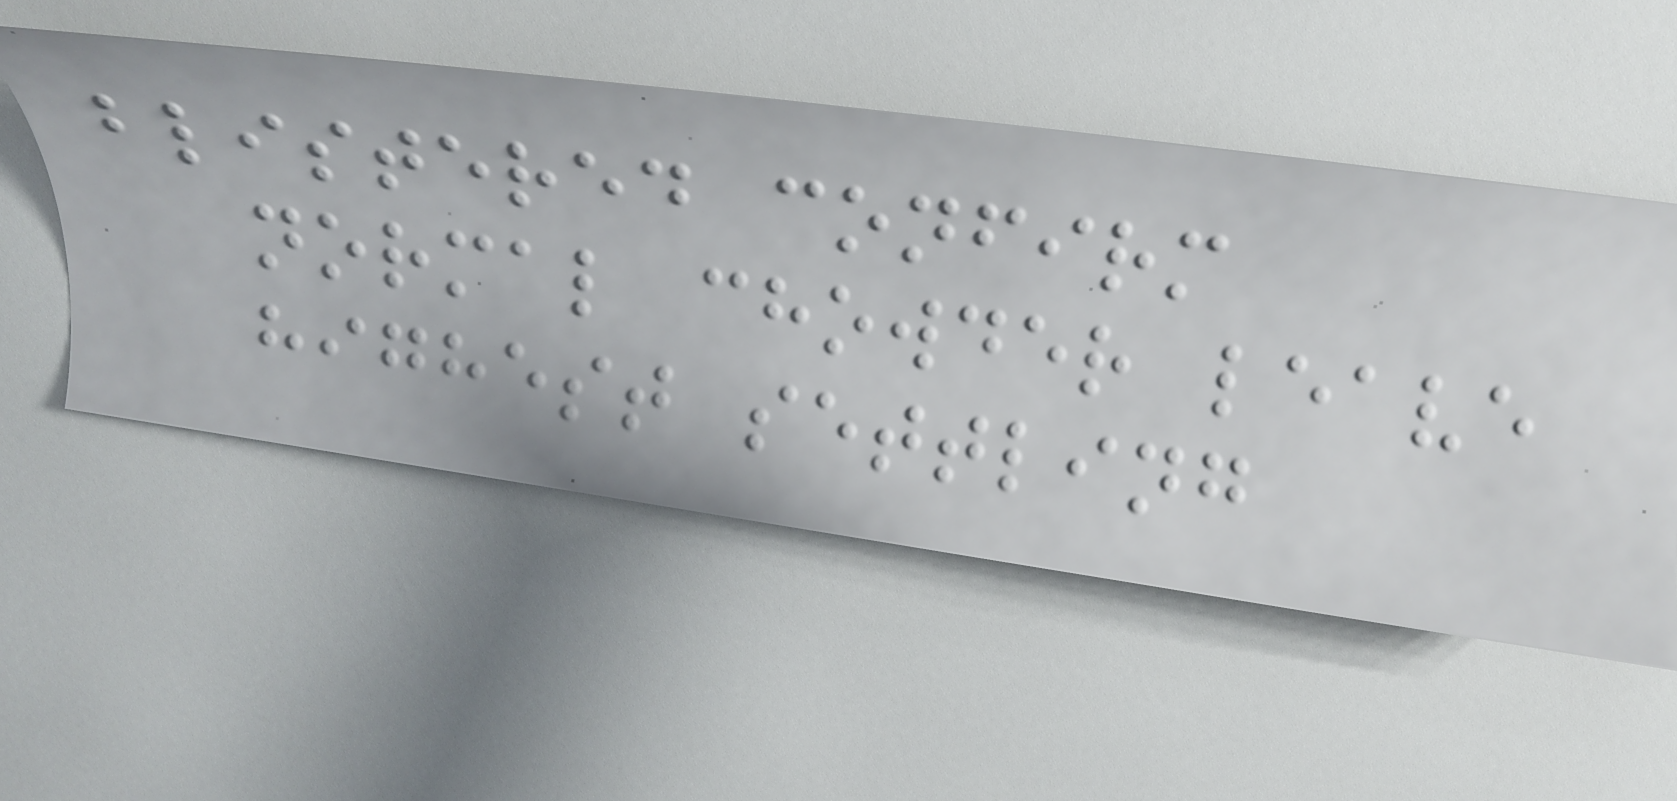blistered confirm
normal chowder leave
highest settling
